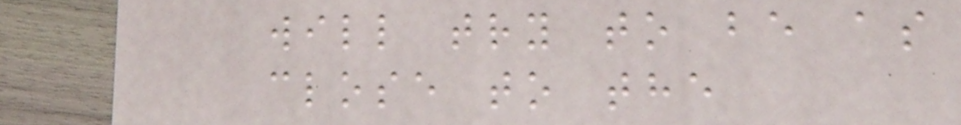will try to be as
close to the
